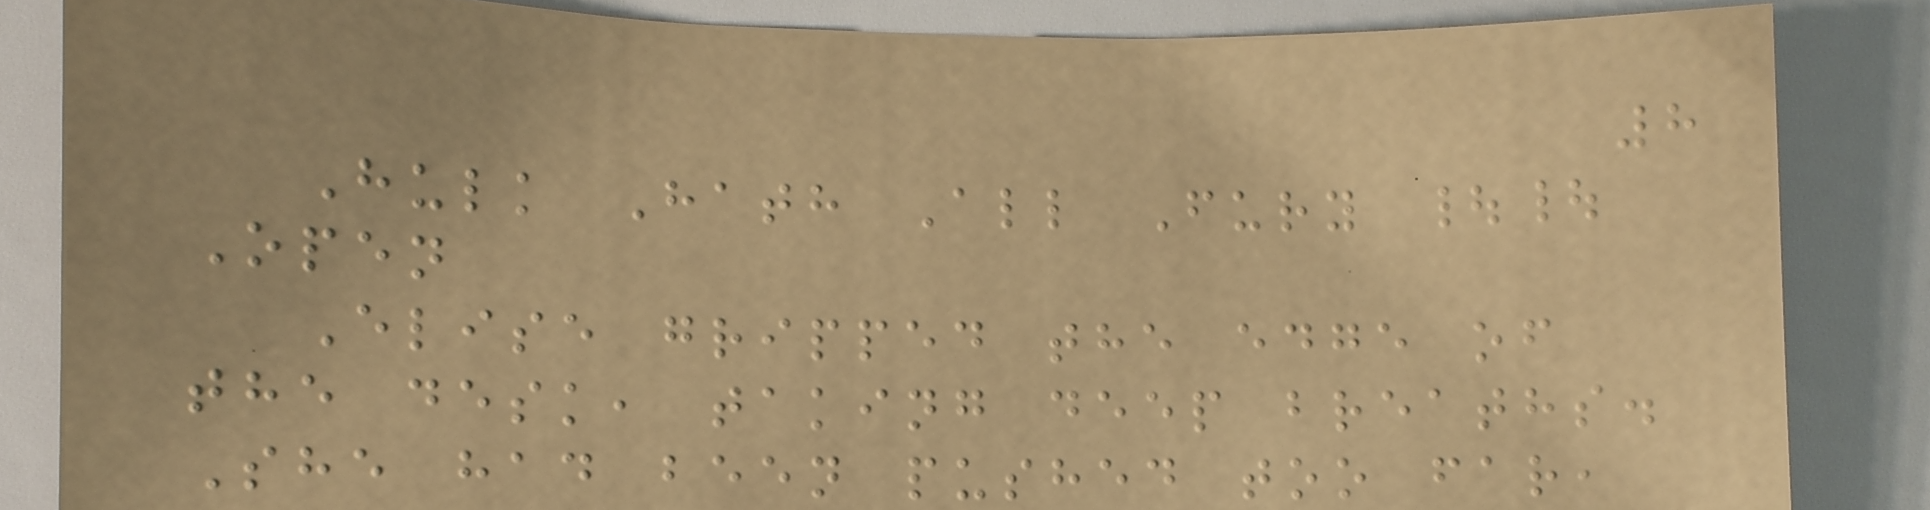8
Hulk Hath All Fury ||
Open
Elise gripped the edge of
the desk, taking deep breaths.
She had been pushed too far,
